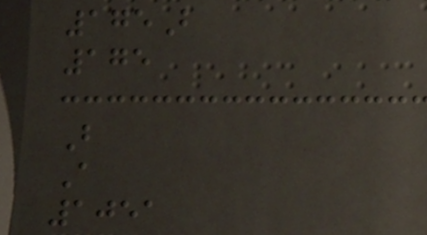175B
175
B
A
1051
